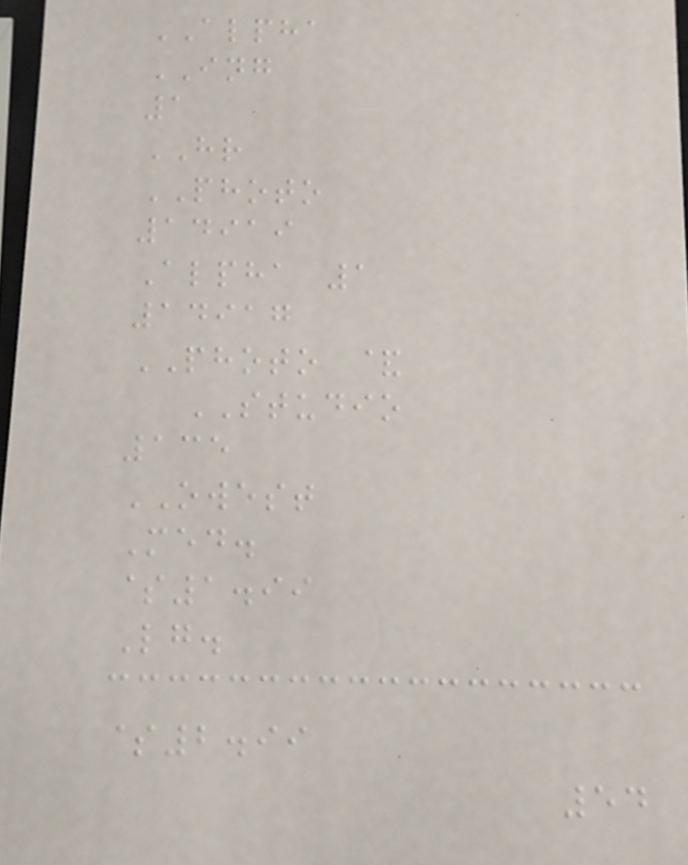ALPHA
ING
1
HR
PHOTO
14919
Alpha 1
14917
PHOTO &
STUDIO
135
OWEST
Med.
$1.99
Lg.
$2.99
54
